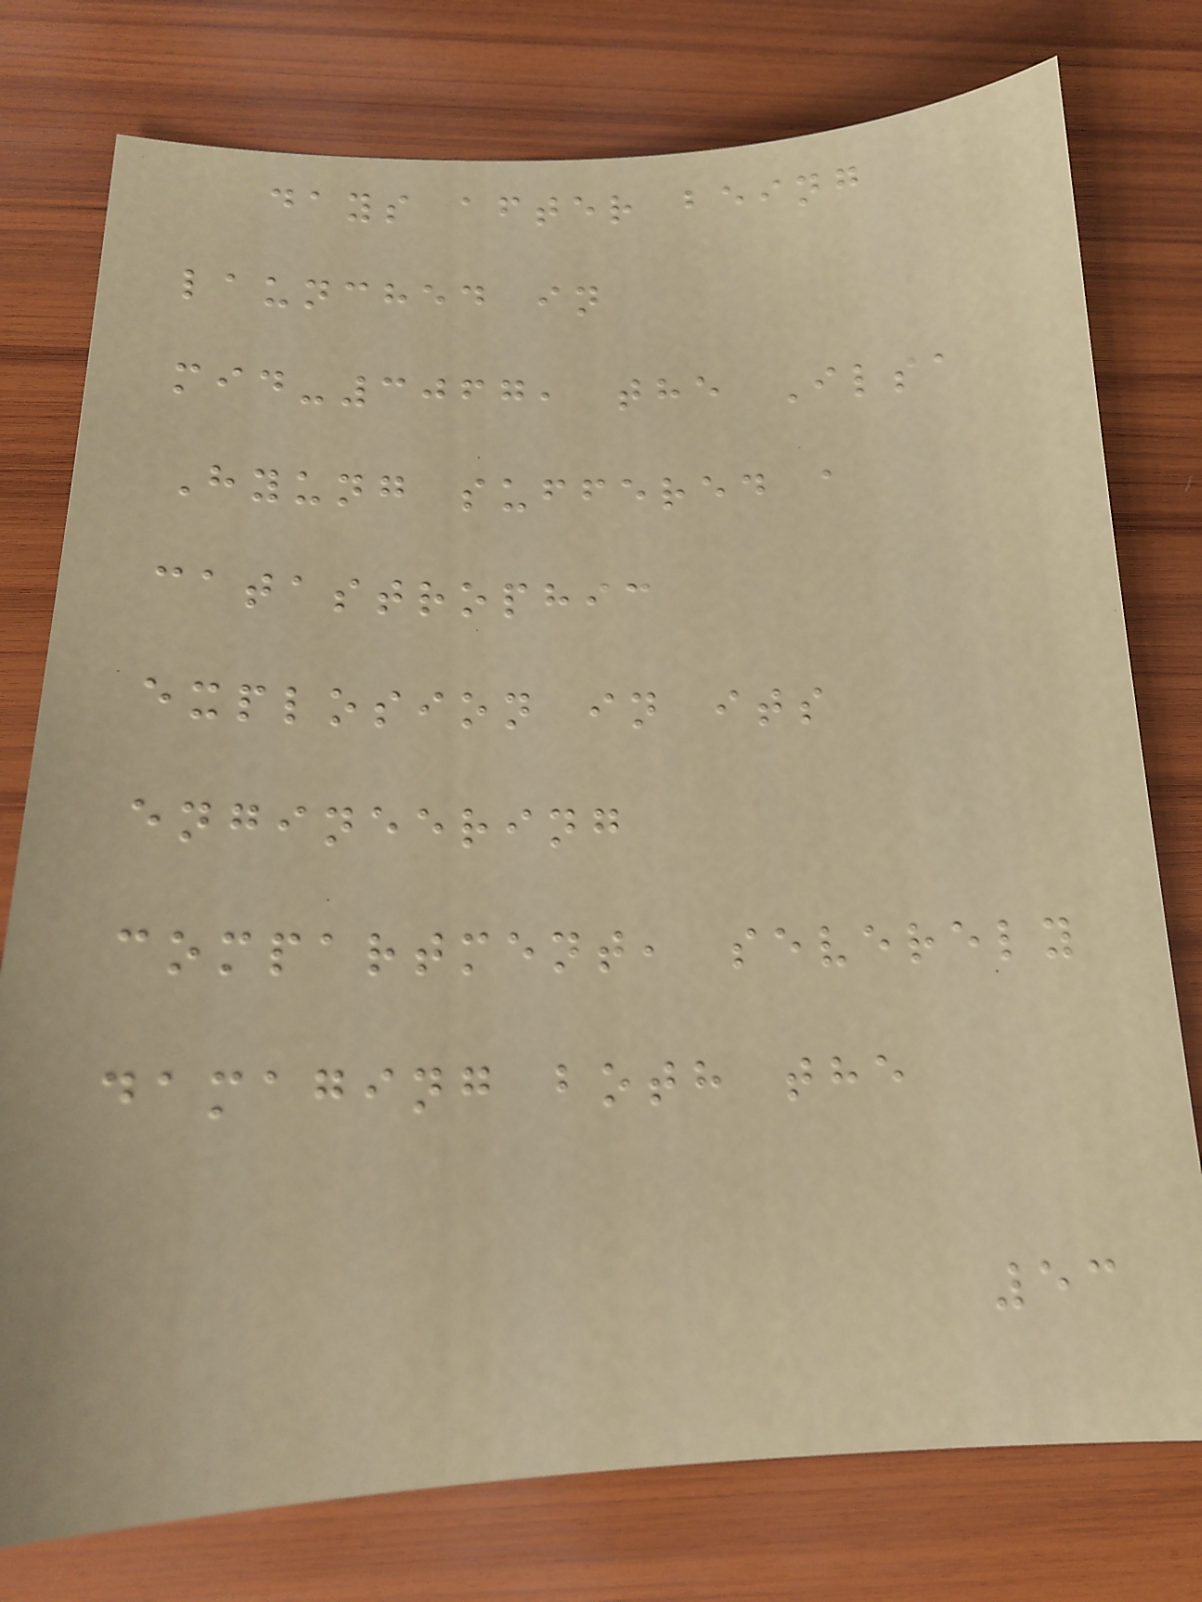days after being
launched in
mid-3067, the Ilsa
Hyung suffered a
catastrophic
explosion in its
engineering
compartment, severely
damaging both the
53
